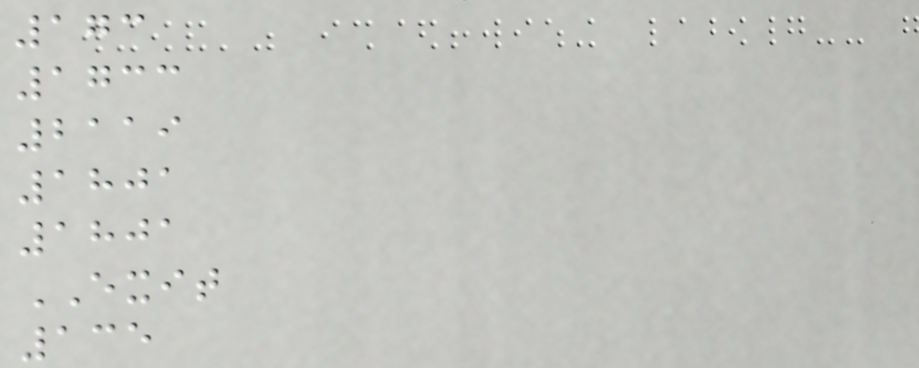173
1733
2119
1801
1801
EXIT
135
